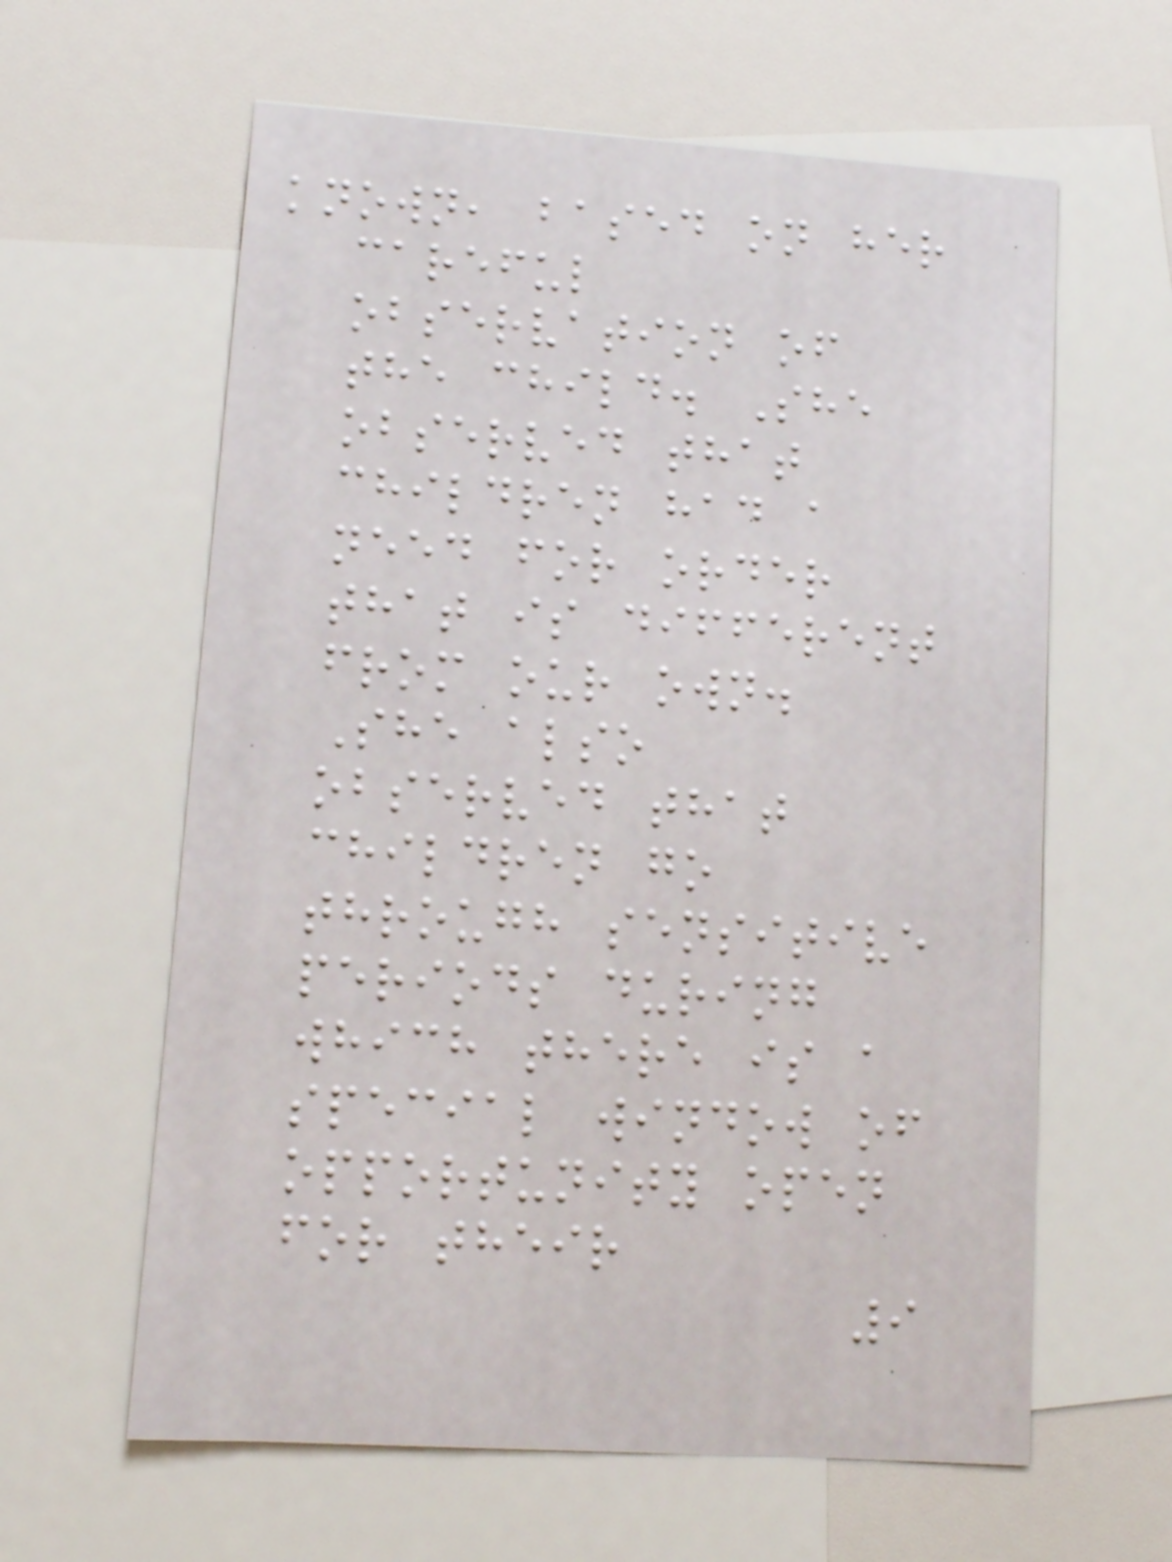known, based on her
careful
observation of
the child. She
observed that
children had a
need for order
that is different
from our own.
She also
observed that
children go
through sensitive
periods during
which there is a
special window of
opportunity open
for their
9
